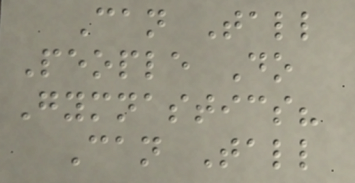Can Tall
People Do
Gymnastics?
Can Tall
